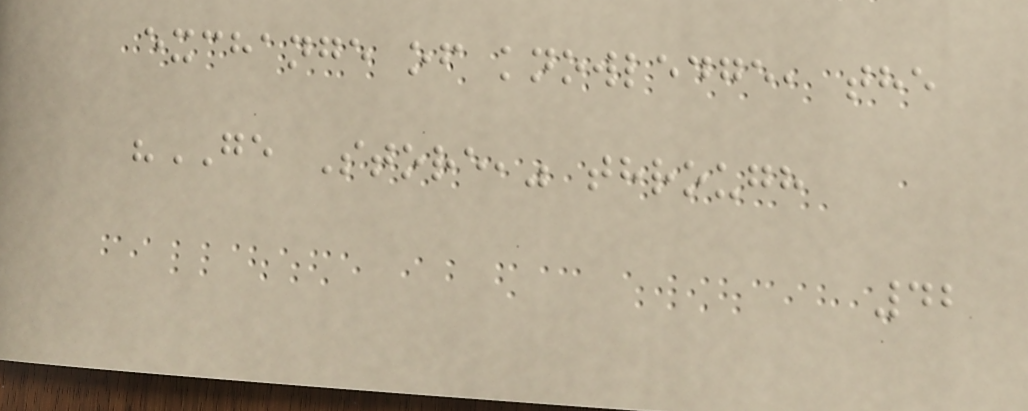exchange of knowledge, the
"GE Store," through
42
